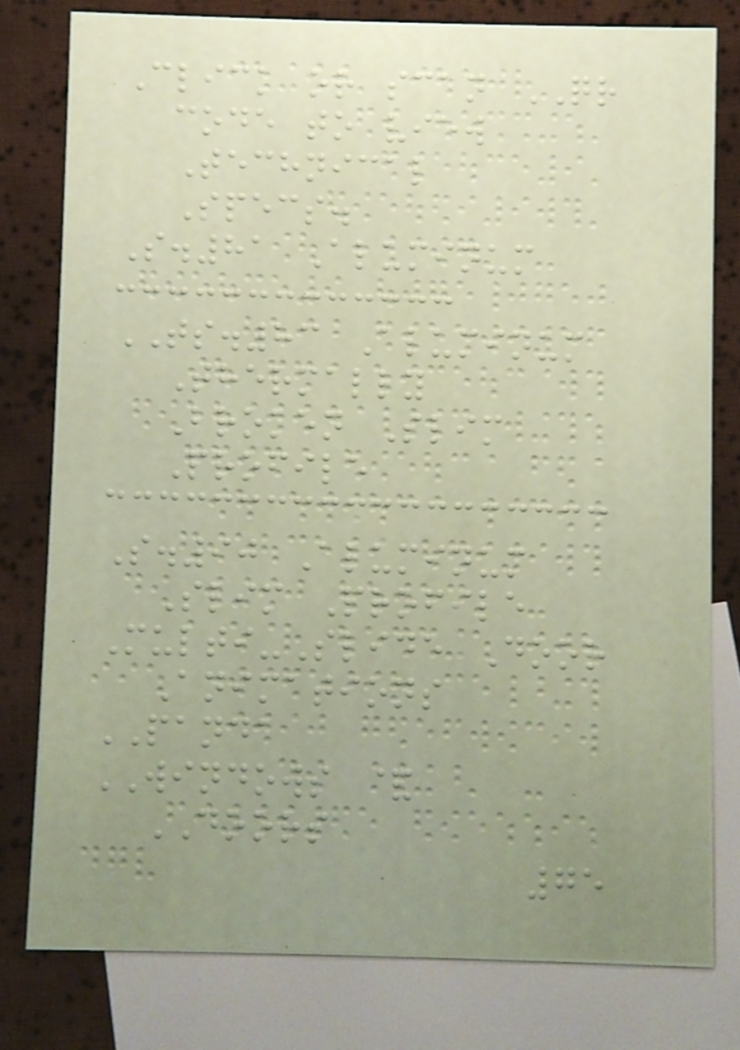Click or scan QR
code to view
Technical
Specs.
S.81 Aluminum
TS.83 Aluminum
Thermally
Broken Slim
Profile
S.90 Aluminum
Slim Profile
Multi-Slide Door
Animations
PANDA
WINDOWS &
DOORS
75
